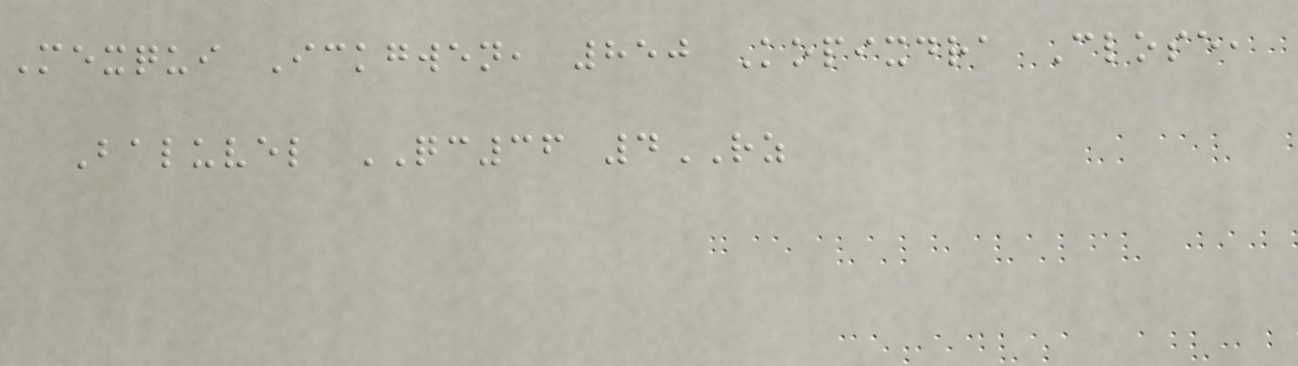Mexqui Ickgwen, 850 Kopixdra Close,
Baluvel QC36 4RZ
